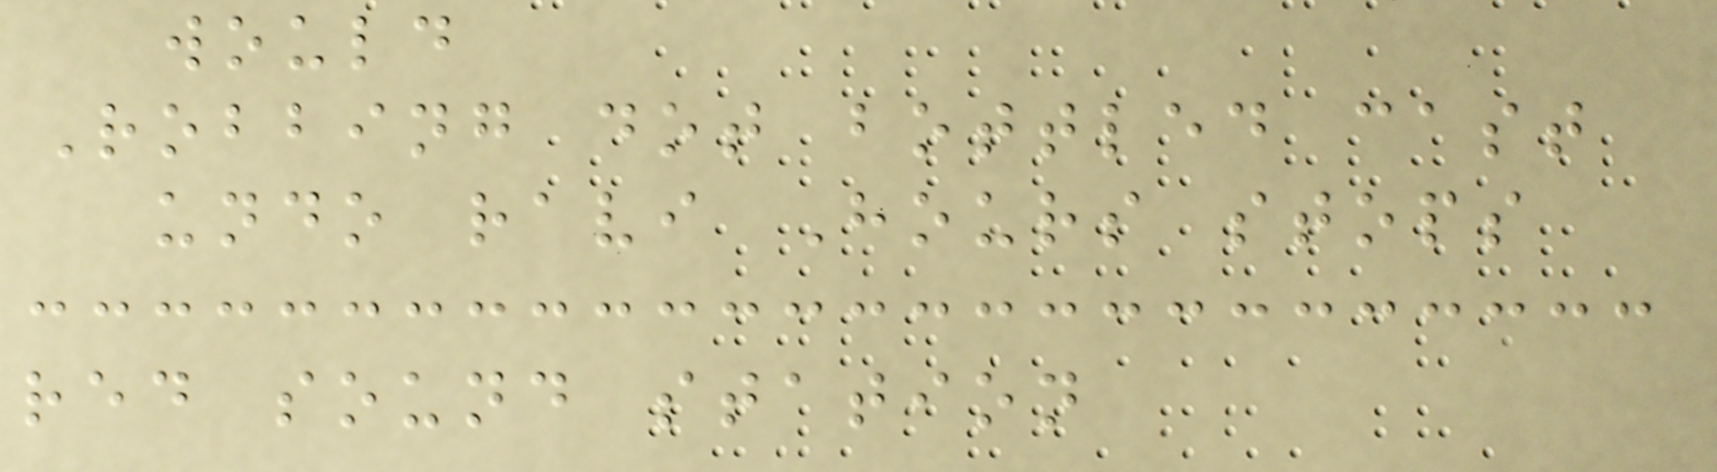would
Robbing dot bottled cast
undo ravi Hours stops
red sound station
